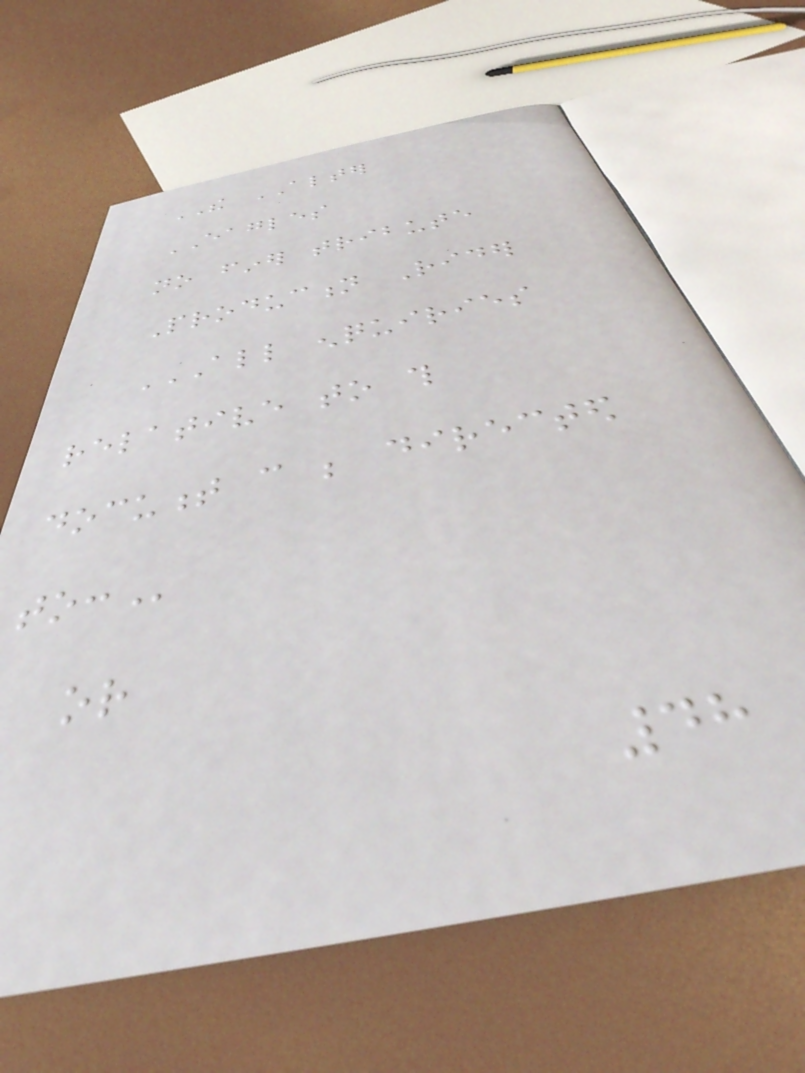THE ALTER
EAGLES
no finer tribute
Production Rider
ALL ENQUIRIES
RELATIVE TO THIS
DOCUMENT CAN BE DIRECTED
TO:
or
48
